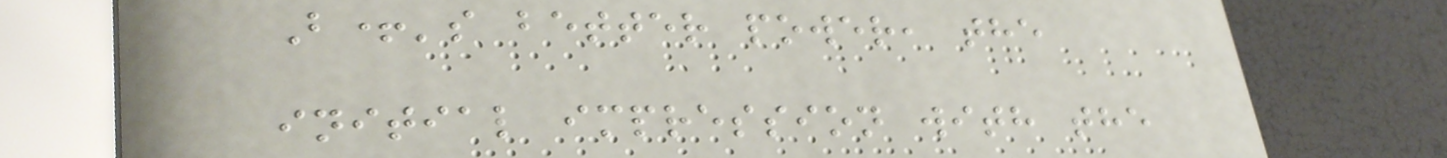B+'s better power, the
initial impression with the
